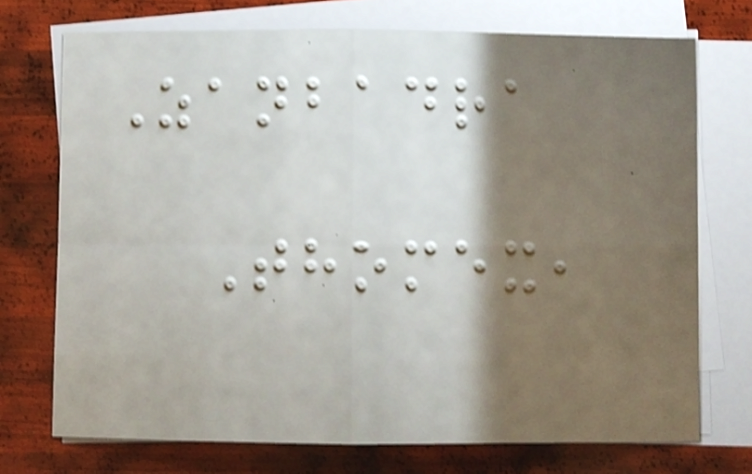Zanbadra
Thomex,
